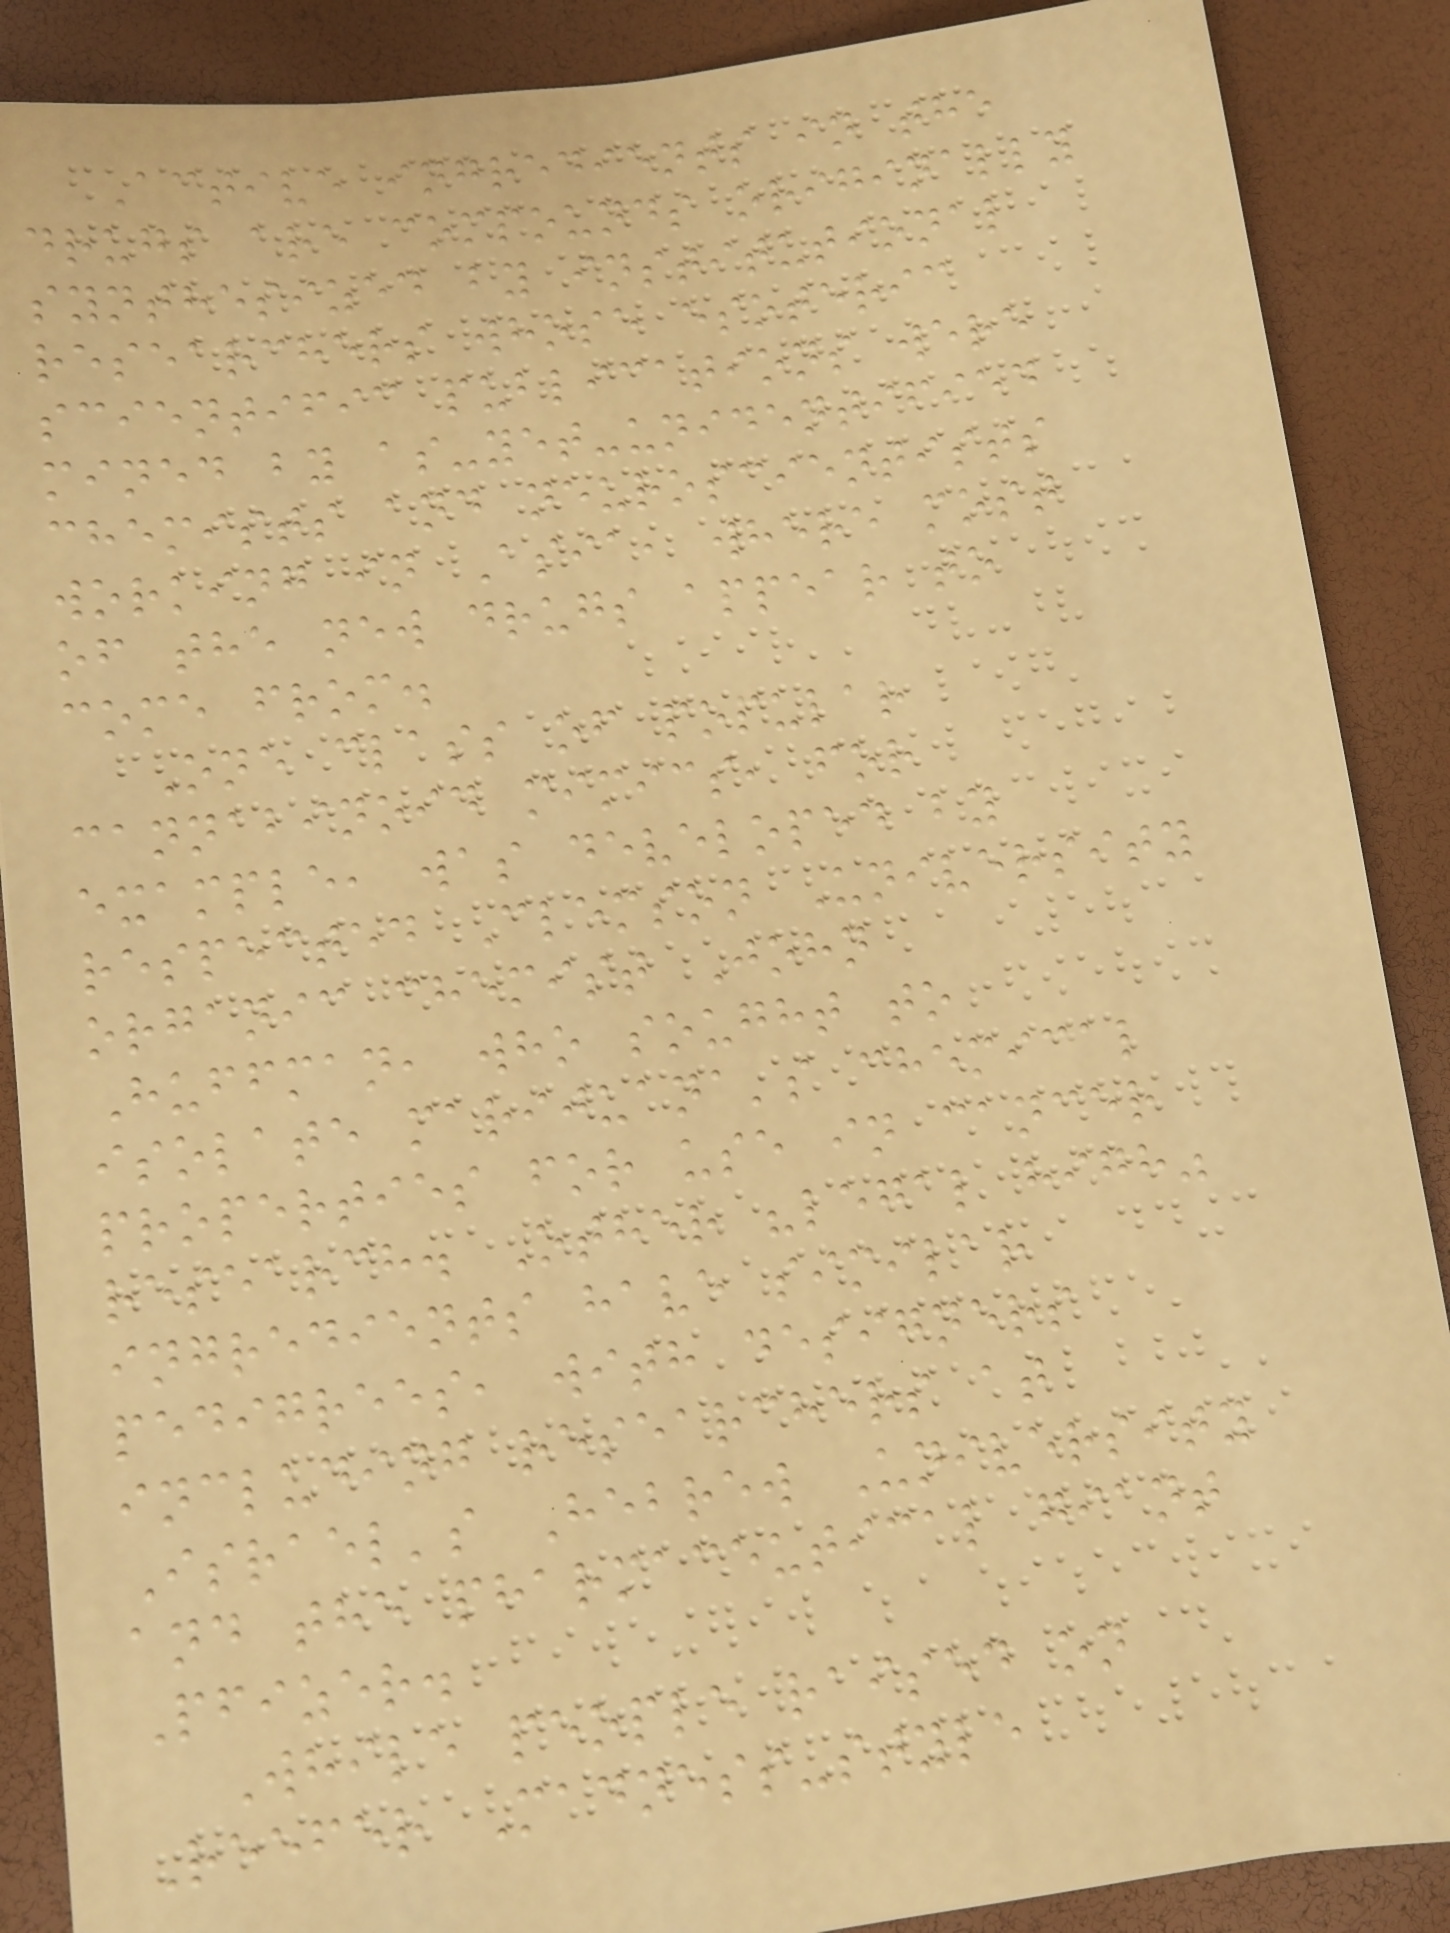Active ingredients in the
drugs are compounds originally
synthesized by institutional
researchers whose esoteric
scientific publications were
mined by as-yet-unidentified
chemists and neuroscientists
working in Asia, where most
of the new drugs appear to
come from.
One class of popular
cannabinoid mimics, for
example, was developed by
respected Clemson University
organic chemist John
Huffman, who sought to
isolate marijuana's chemical
properties for use in cancer
research. Other "legal high"
ingredients have similar
pedigrees, with designers
including researchers at
Israel's Hebrew University
and the pharmaceutical giant
Pfizer.
While people raised on
Reefer Madness-style
